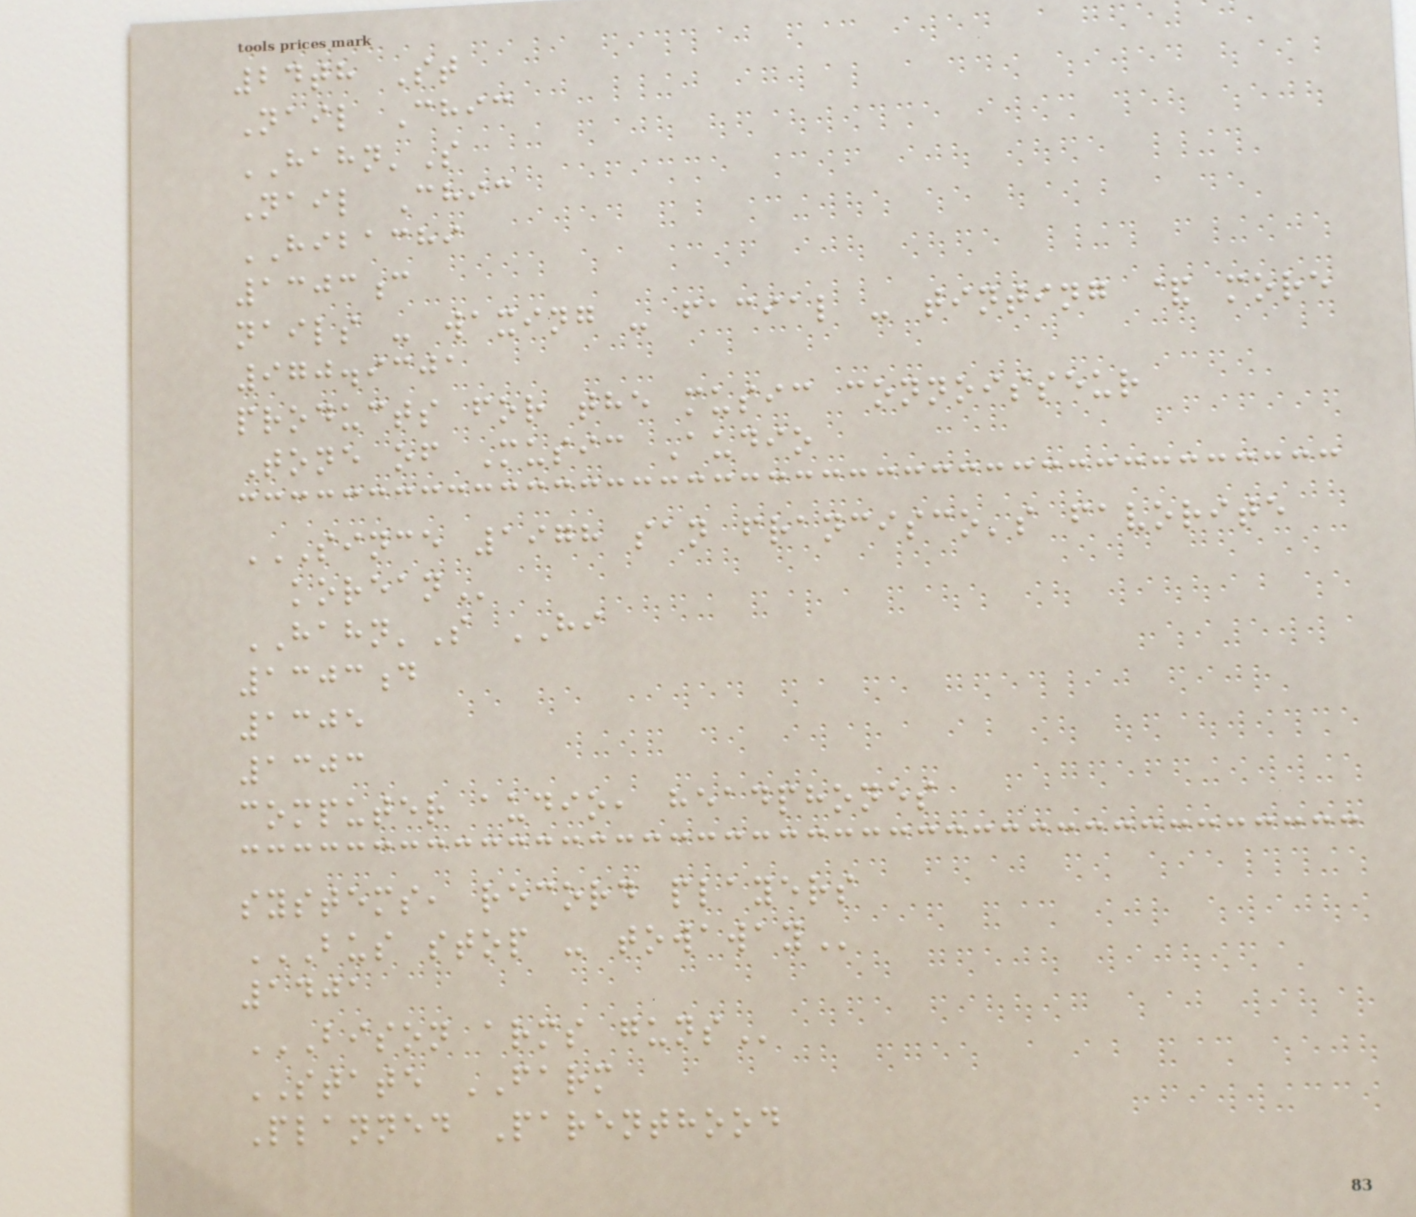24th St
Nail Chic
HAHN'S
Nail Chic
HIBACHI
1303c
nails - waxing - facial - tinting & more
970.9301
products for the music connoisseur
Tone of Music Audio
SINCE 1978 SAN FRANCISCO'S FAVORITE
KOREAN
HAHN'S HI
1303d
1305
1303
computer audio, headphones
systems, record players
BUS STOP - TOWAWAY
1401
BISON ARMS GUNS
STATE FARM
Planned Parenthood
